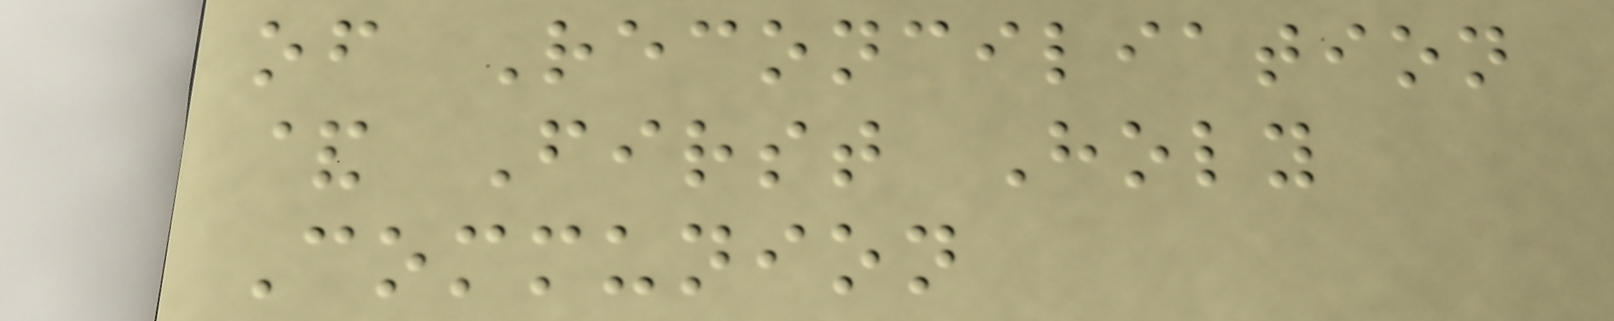of Reconciliation
& First Holy
Communion
